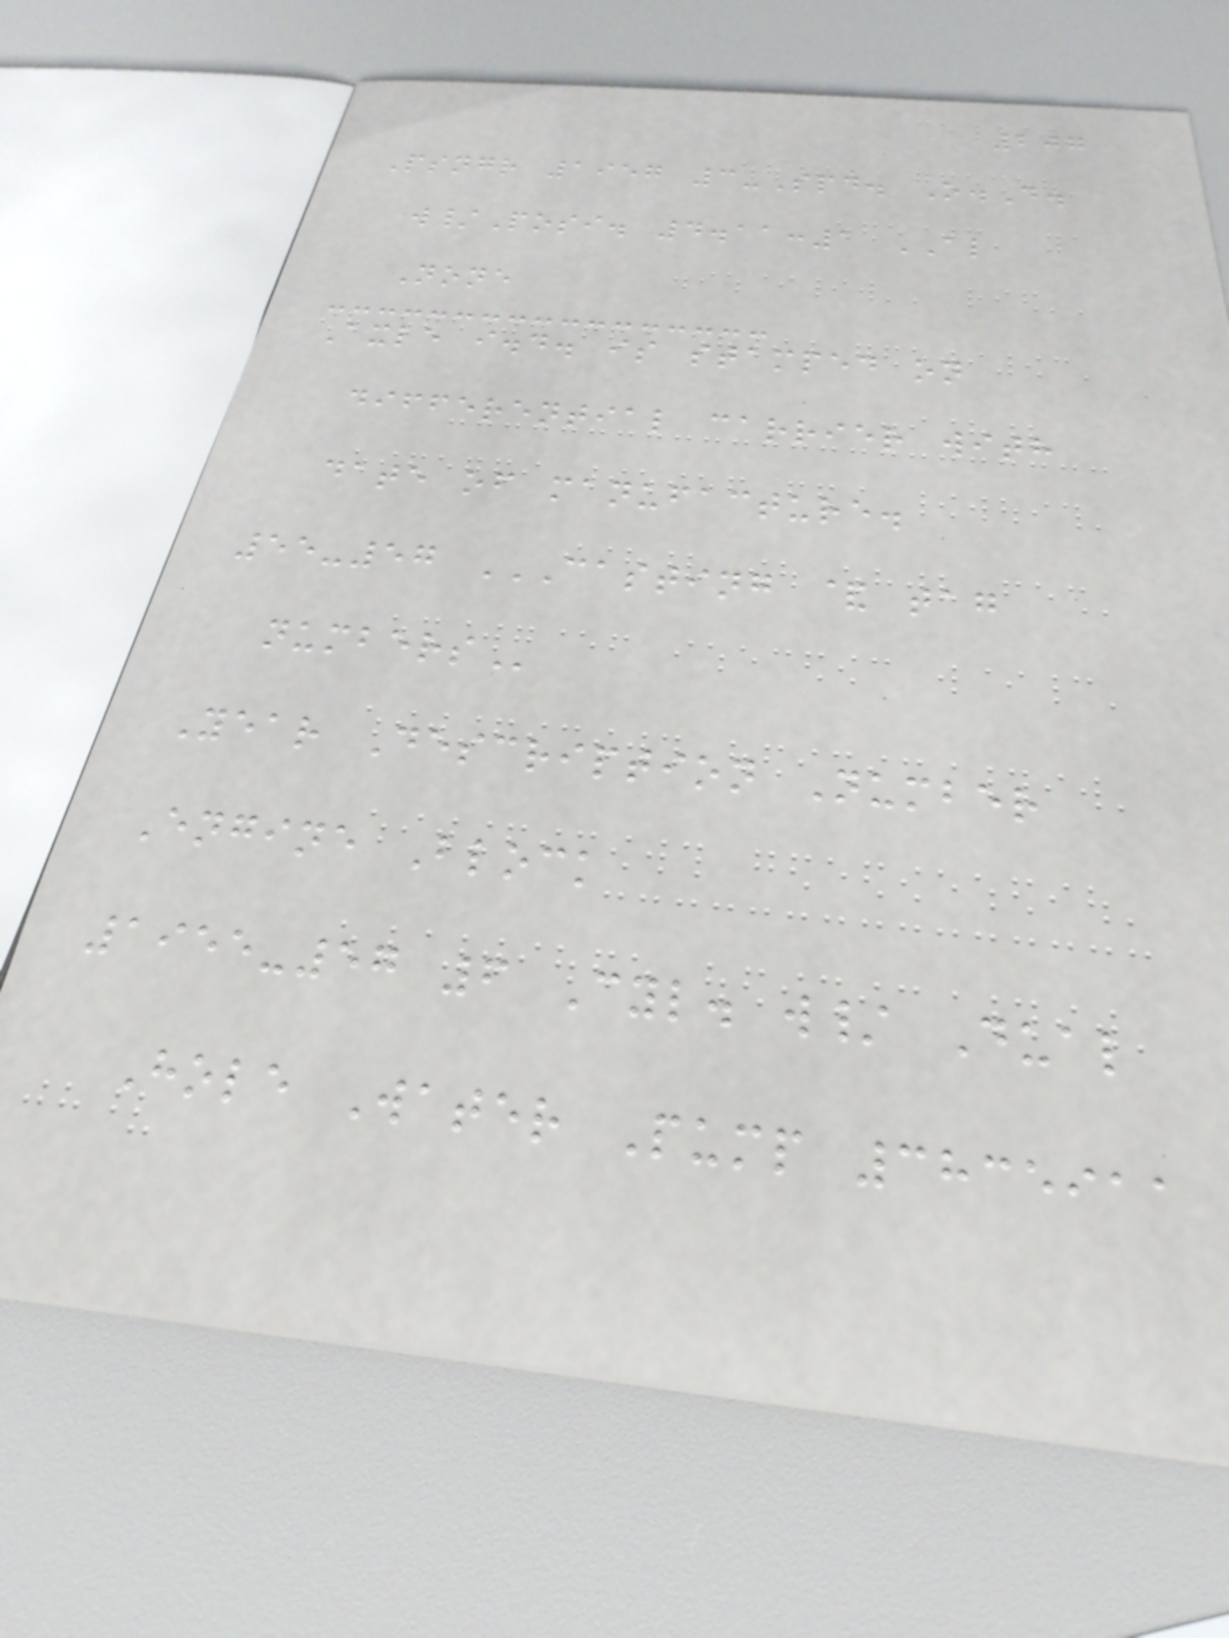207
Psngr 1957 3-Spd. O.D.
w/Posi. 4.11:1 AL
None
Axle i.d. is stamped on
differential carrier with
date of manufacture.
55-57 CASTING & TAG
NUMBERS
Year Description Number
Engine Block
1955-57 6 Cyl. w/ Dual
Hole Water Pump 3835911
